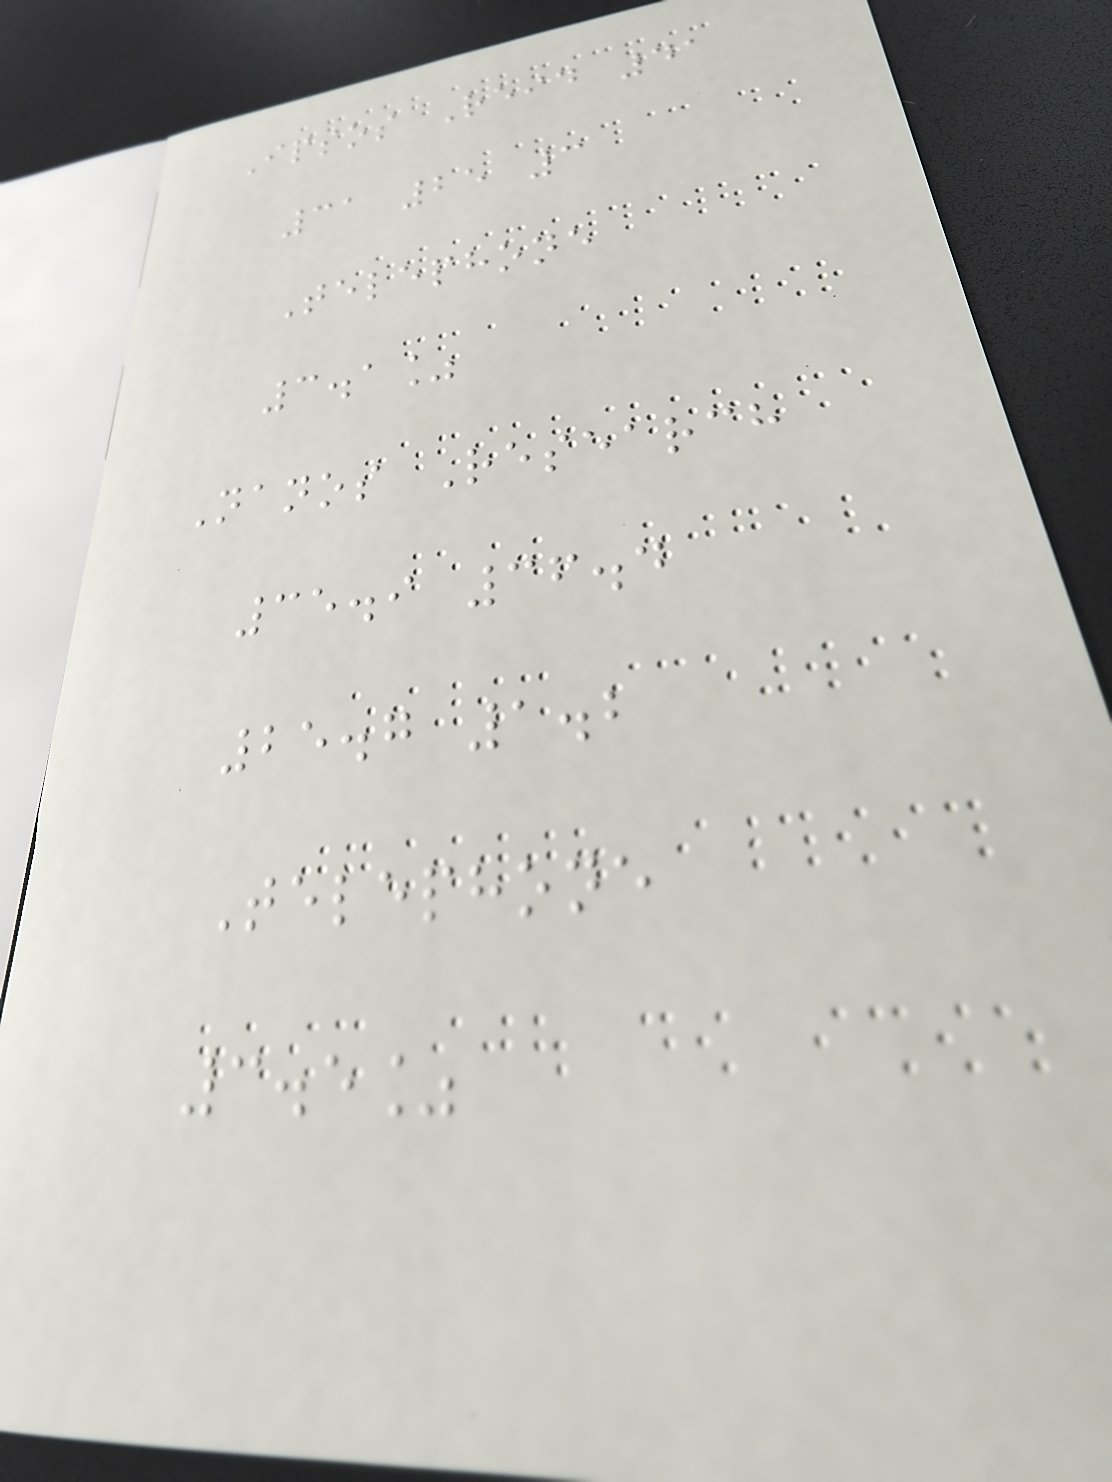Ipsos Reid 41
31 25 3
Telephone
3.1%
Nanos Research
35.9 36.4
25.7 1.2
Telephone
3.5%
